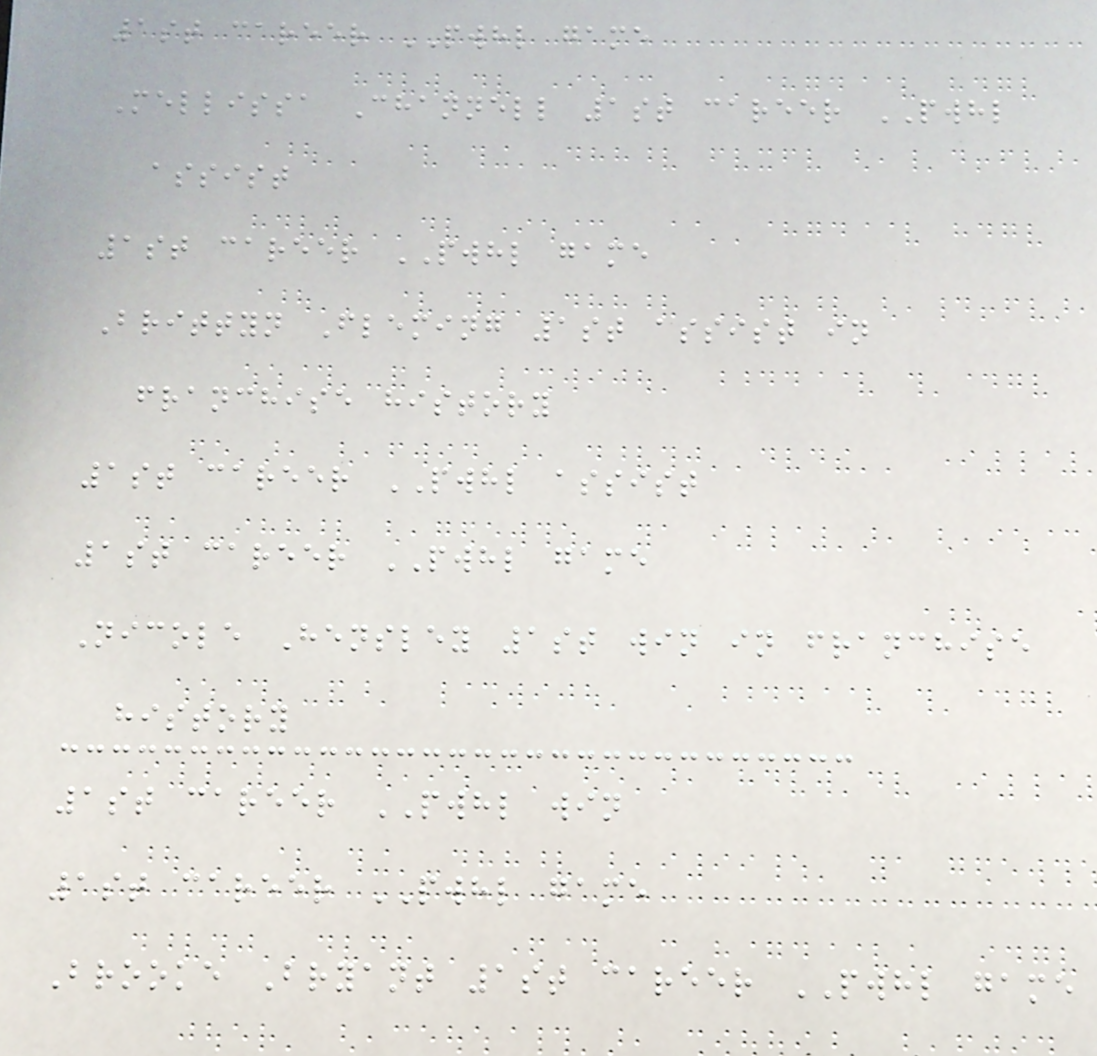1st career PWHL game
Mellissa Channell 1st career PWHL
assist
1st career PWHL game
Brittyn Fleming 1st assist in
franchise history
1st career PWHL assist
1st career PWHL game
Nicole Hensley 1st win in franchise
history
1st career PWHL win
1st career PWHL game
Brooke Bryant 1st career PWHL game
